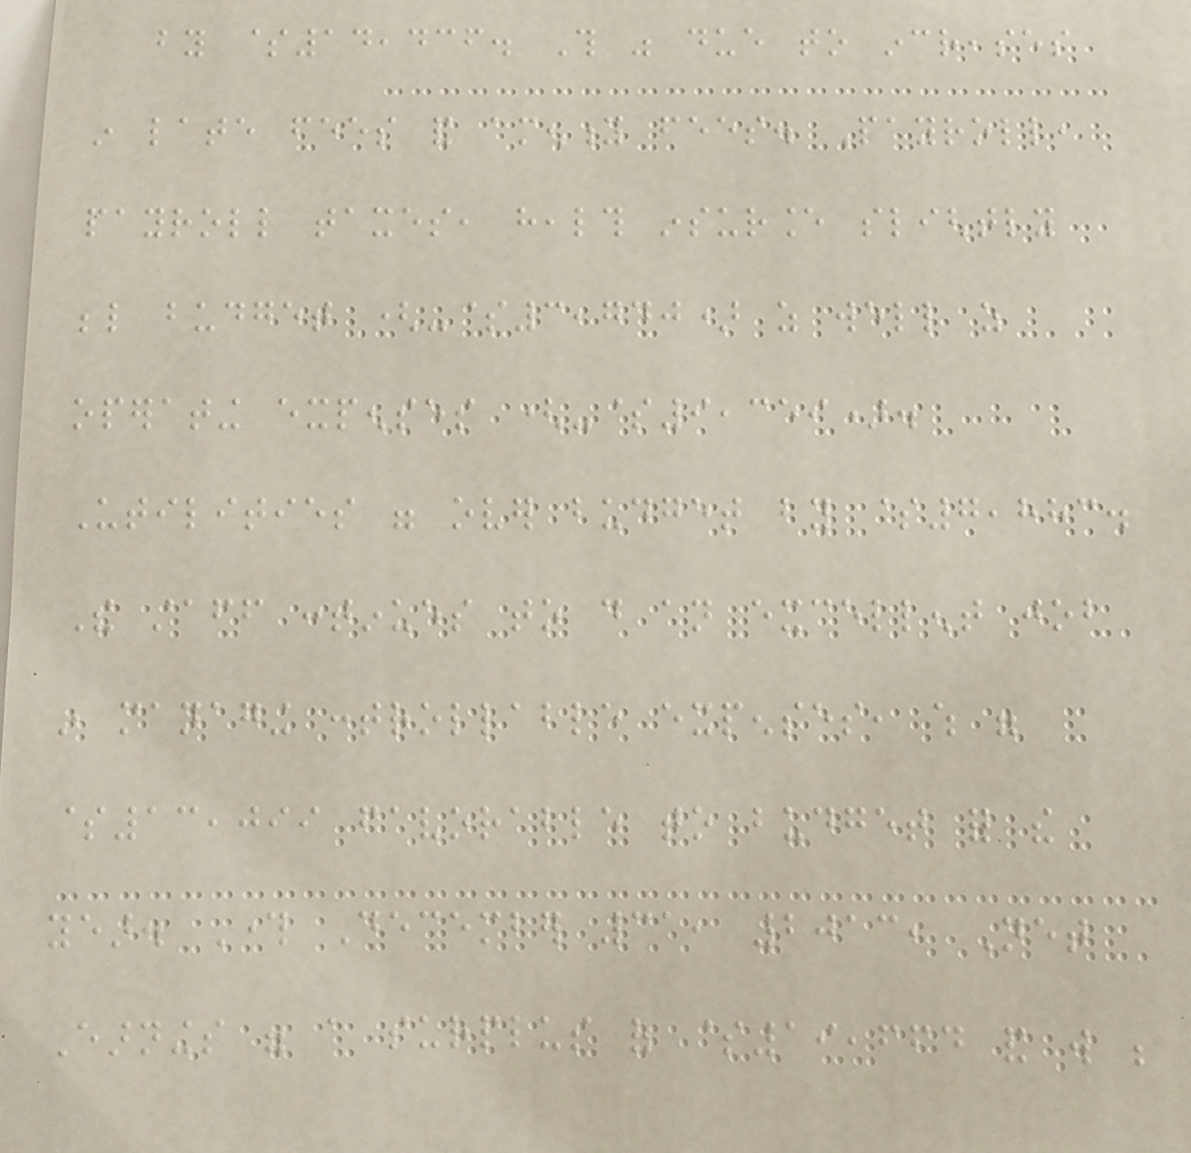by $14,436. This was due to increases
in late fees and amenity fees. Payroll,
payroll taxes, health insurance slightly
below budget (-$3,740) as well as
operating expenses (-$9,359).
Utilities were over budget by $7,883.
The staff continues to do an excellent job
in managing controllable expenses, which were
$13,099 favorable to budget for the
year. Through December 31, 2013, Net
Earnings were a surplus of $19,664 and will be
